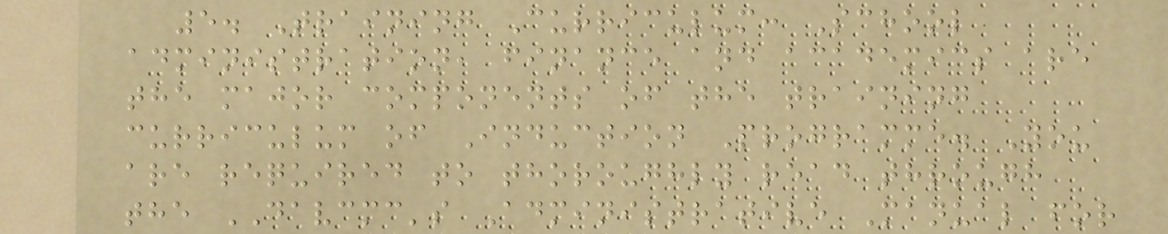5. Training Curriculum: School
administration, finance and academics are
the major components of the training
curriculum of Induction Programme. You
are required to thoroughly read through
the DAVCMC's Administrative Manual for
